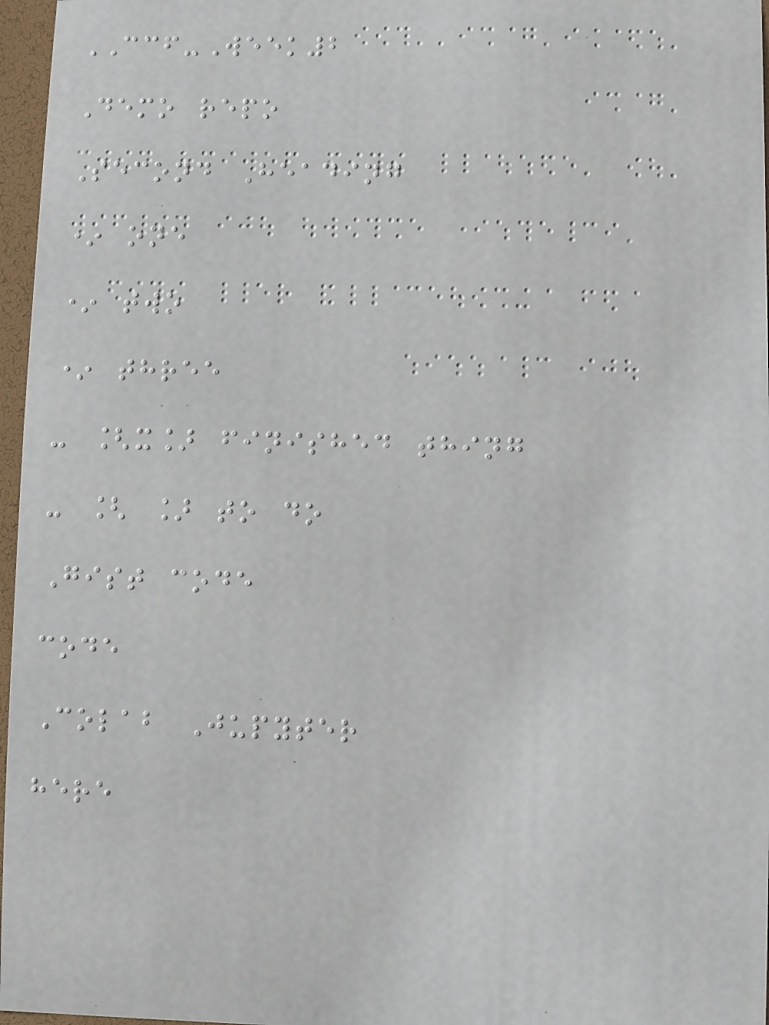CCF-Week2
Demo repo
Second Heading
* one
* two
* three
- [x] finished thing
- [ ] to do
Gist code
code
Colab Jupyter
here
